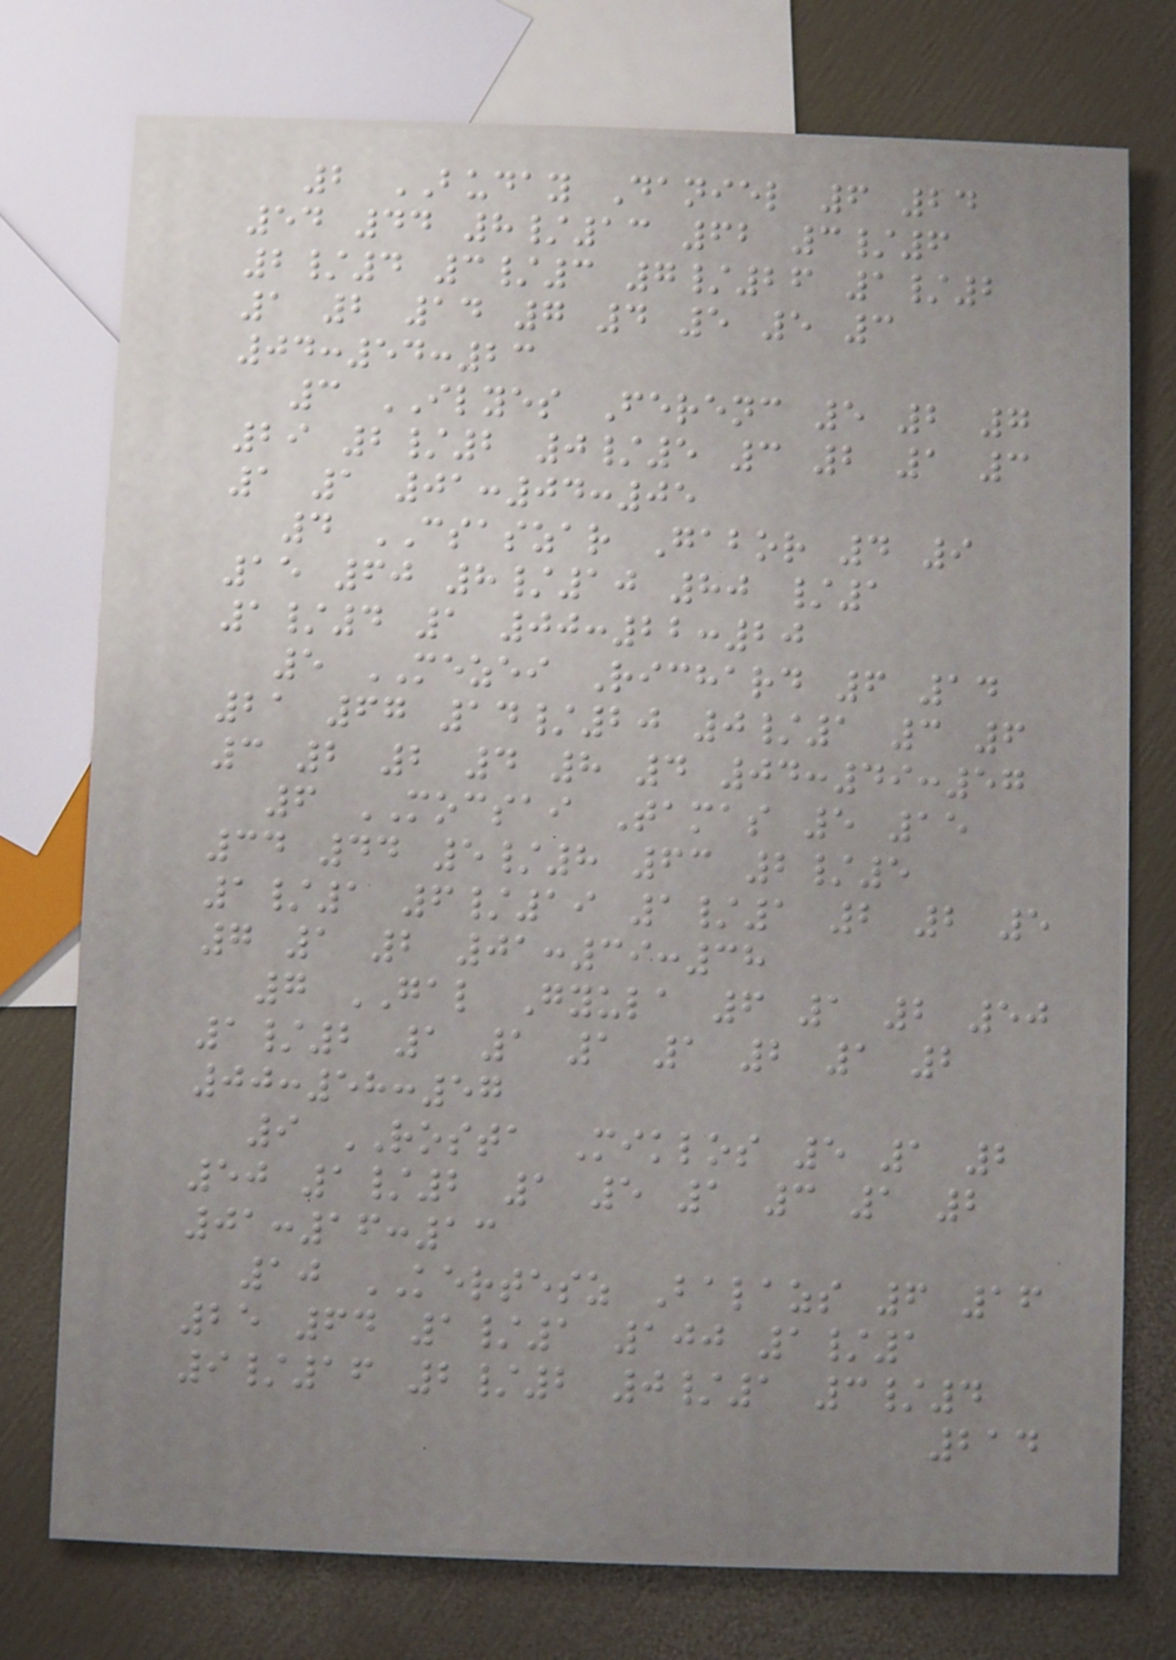2 BUDAY Daniel 6 24
54 44 8/13 62 3/6
2/4 3/3 7/26 1/2
1 2 14 7 4 5 5 3
04:54:23
3 ILYES Ferenc 5 2 7
29 2/2 0/5 3 2 1 3
1 1 01:04:05
4 CSASZAR Gabor 4 9
15 60 8/10 80 /1
1/4 1 00:22:20
5 MEZEI Richard 6 14
21 67 14/20 0/1 3 6
3 2 2 4 8 4 04:49:57
6 MOCSAI Tamas 5 15
34 44 5/8 63 2/5
1/1 6/19 1/1 2 2 5
7 1 2 01:39:38
7 GAL Gyula 6 1 2 50
1/2 1 1 1 1 2 1 2
00:58:57
9 ROSTA Miklos 5 1 2
50 1/2 1 5 1 3 1 2
01:16:13
10 KERTESZ Balazs 6 16
25 64 1/1 100 1/1
9/16 2/2 0/1 3/4
214
